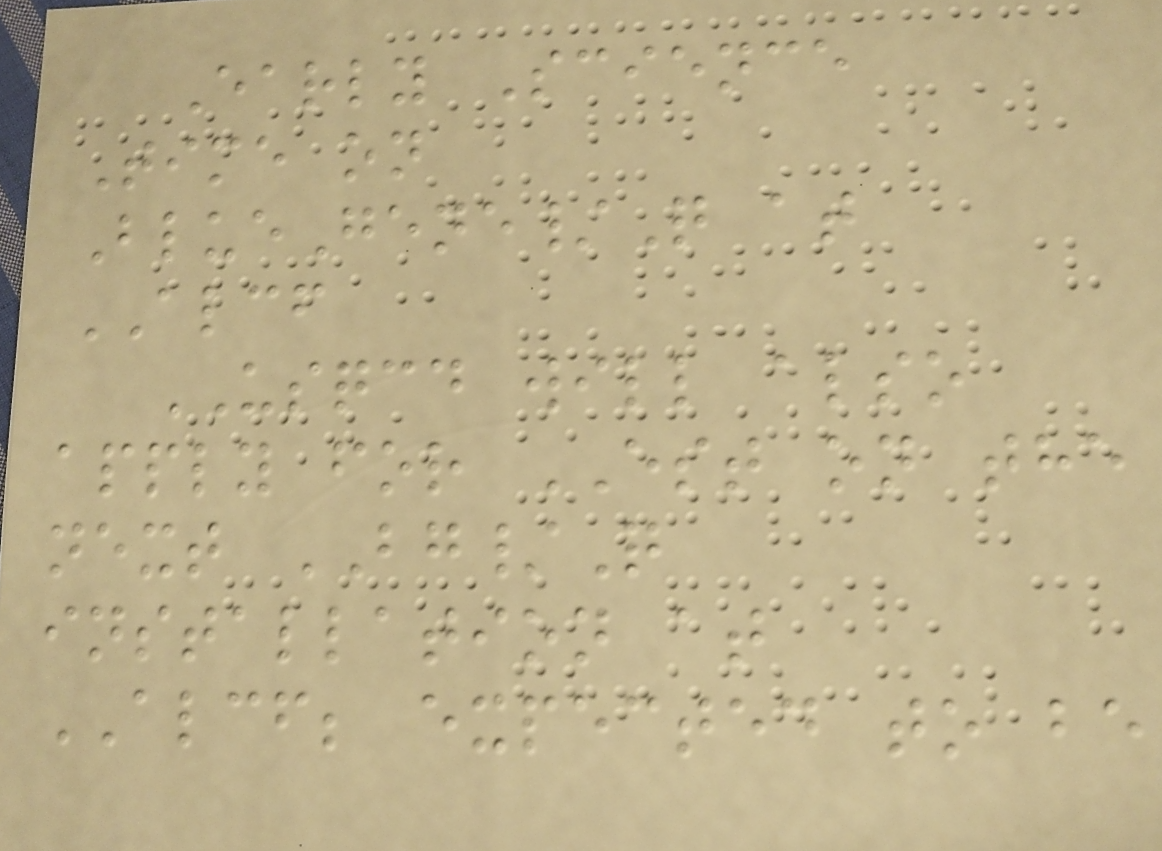Early Science
Time on
BlueGene/Q at
ALCF
USQCD will also
apply for EST on the
next BG/Q
installation at
ALCF; expected to be
